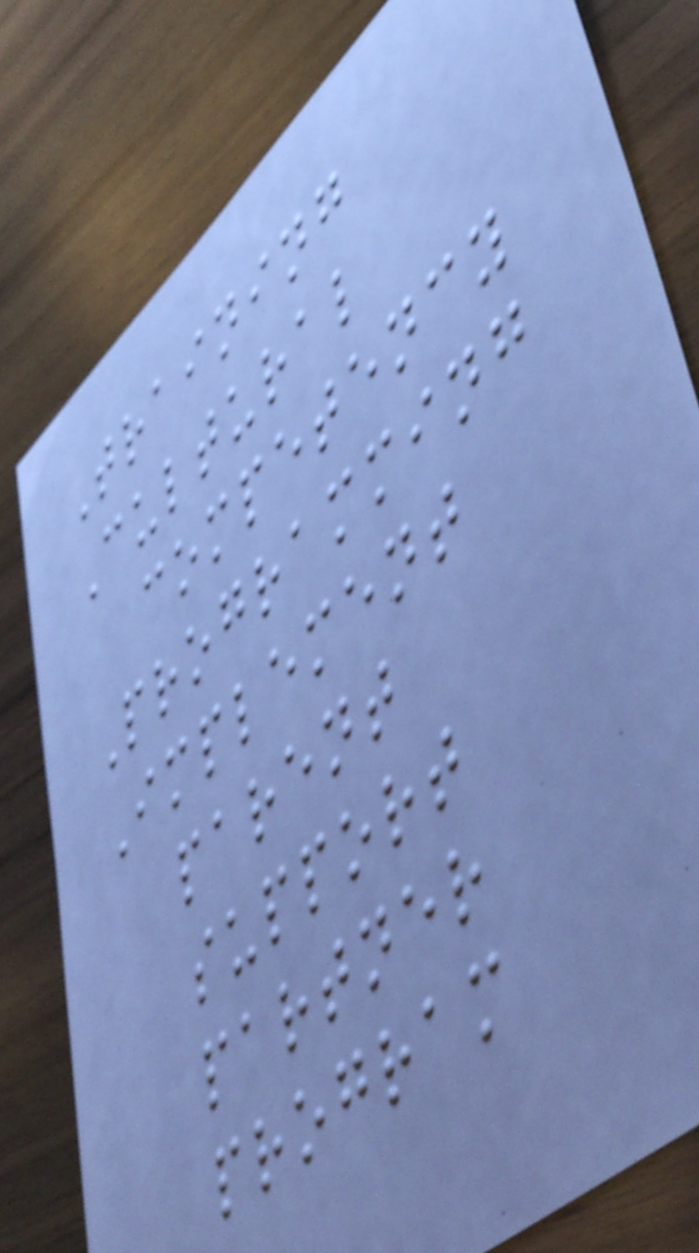Training
Cultural
competency
Programming
Implement
parent
support
partner
program
